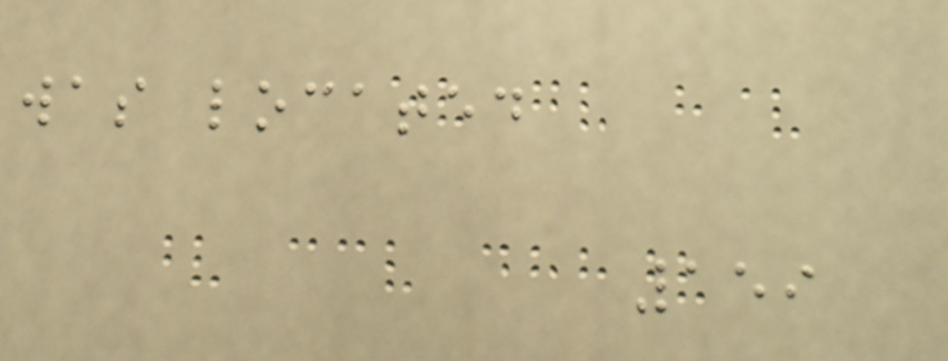was located
159
